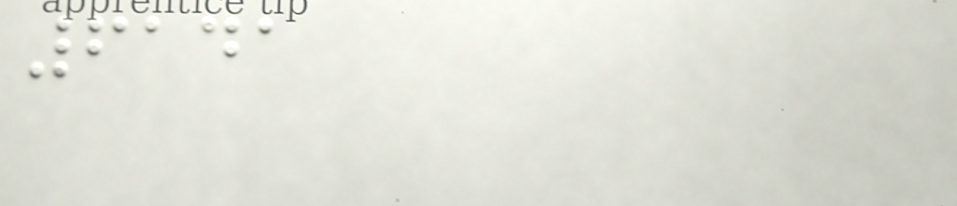6141
